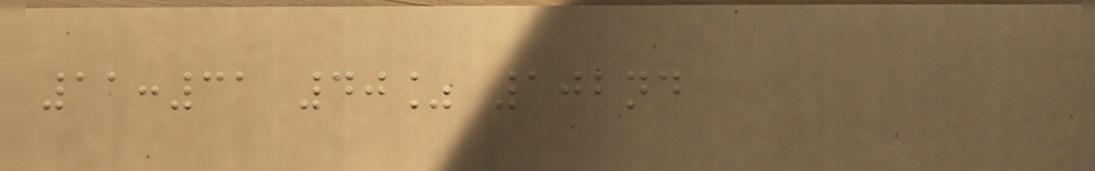11:31 40% 102nd
